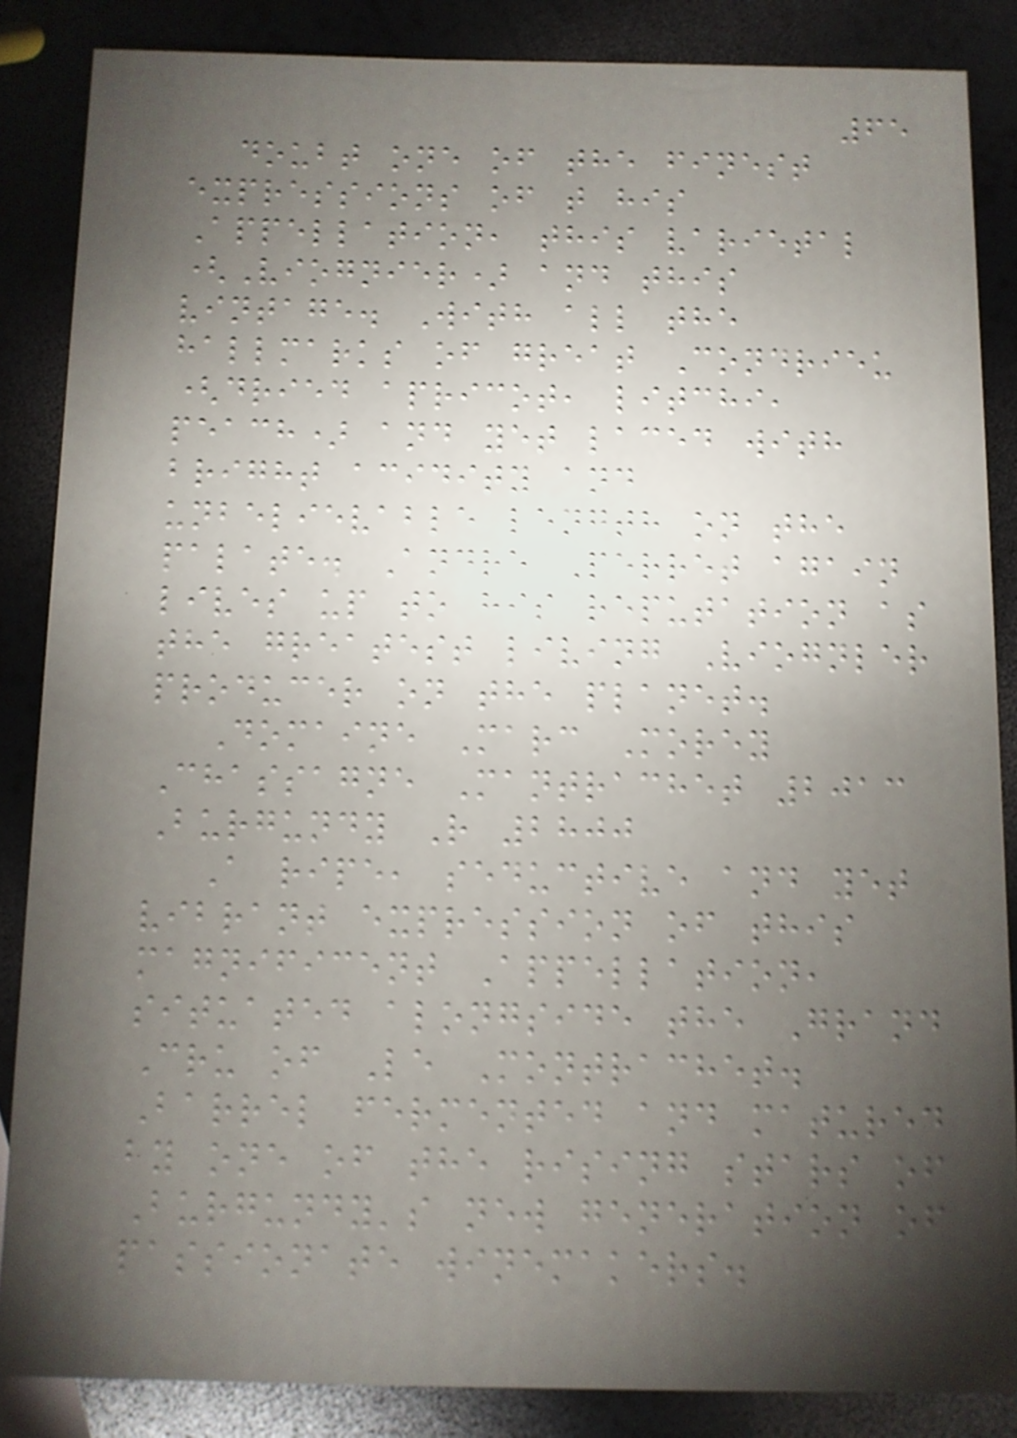65
doubt one of the finest
expressions of t his
Appellation, this varietal
(Viognier) and this
vintage. With all the
hallmarks of great Condrieu
(dried apricot, litchi,
peach) and yet laced with
bright acidity and
unbelievable length on the
palate. Andre Perret again
lives up to his reputation as
the greatest living Viognler
producer on the planet.
Domaine Marc Morey
Chassagne Mantrachet 2013
Burgundy R 2800
A ripe, seductive and yet
vibrant expression of this
magnificent Appellation,
situated alongside the Grand
Cru of Le Montrachet.
Barrel fermented and matured
by one of the rising stars of
Burgundy's new generation of
passionate winemakers.
